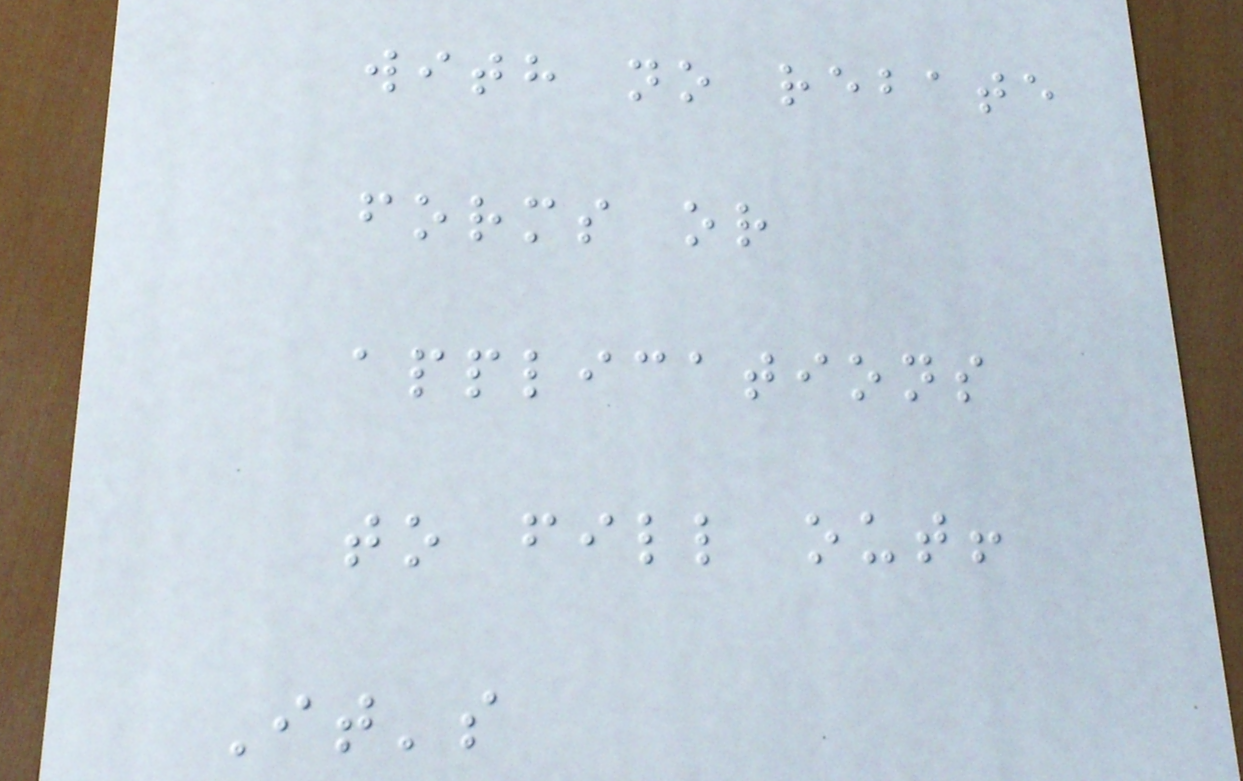with no rebate
forms or
applications
to fill out!
It's
